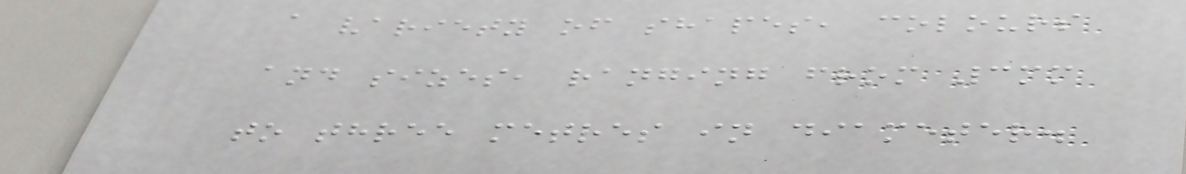a variety of shapes, colours
and sizes, ranging from 3mm
to three metres in diameter.
